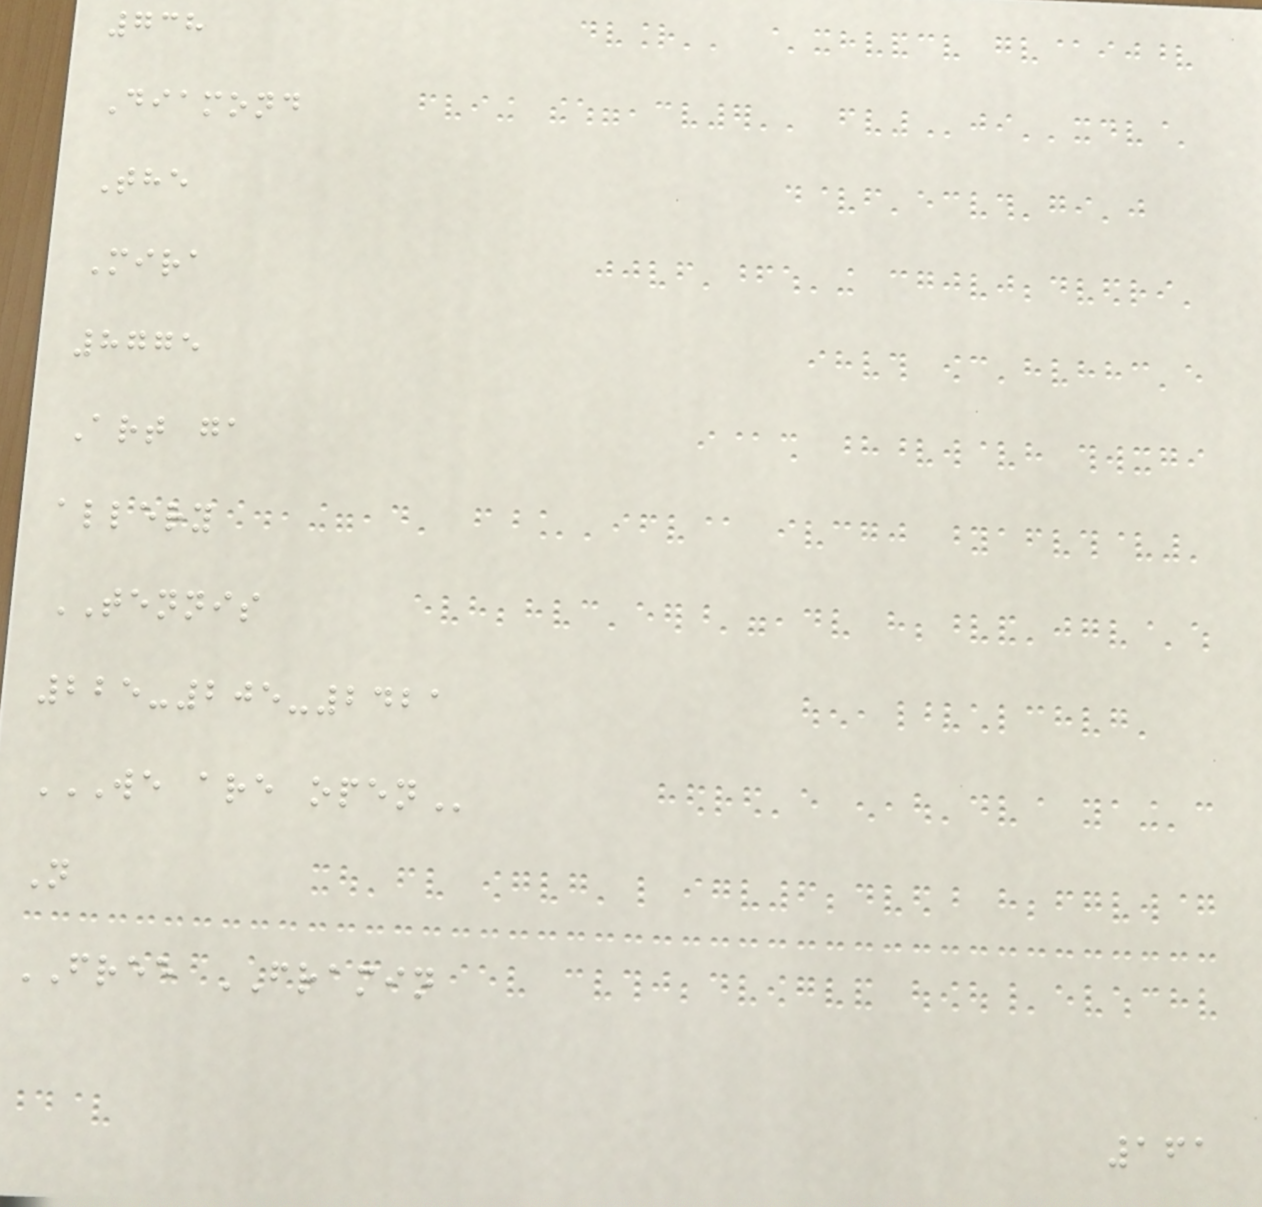738
Diamond
The
Mira
8775
Art ga
allery
TENNIS
225-205-2421
WE ARE OPEN
N
FREE FRAMIN
161
